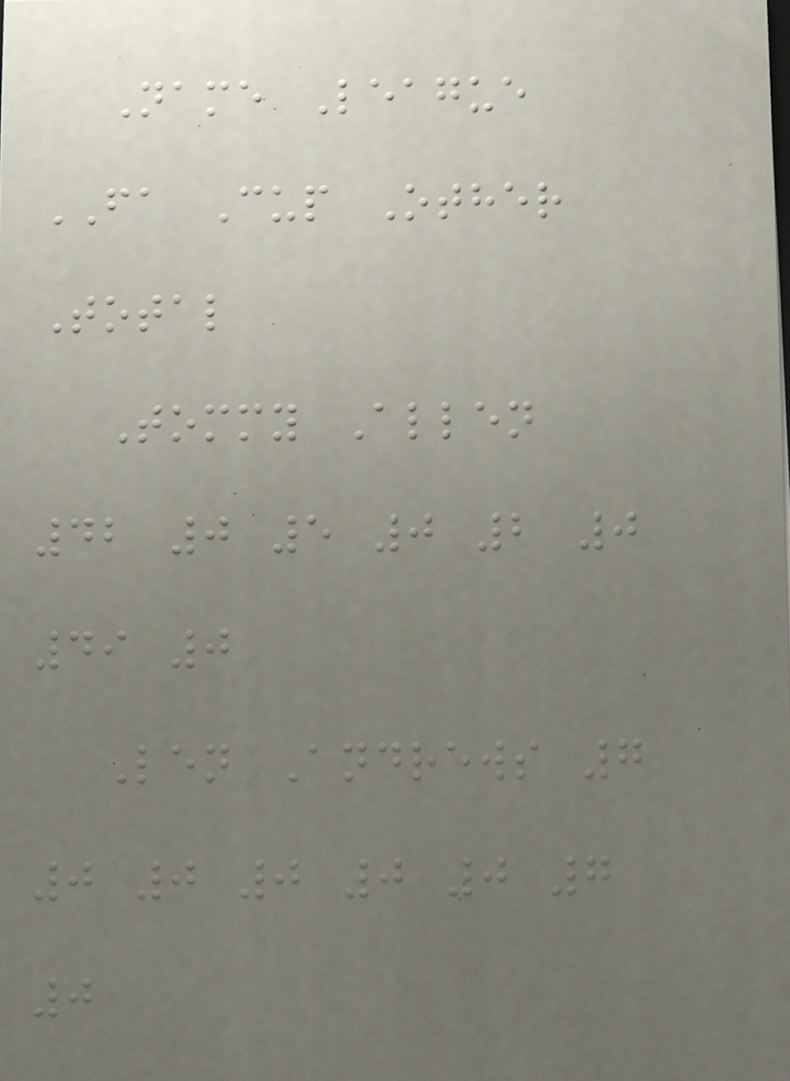Name League
FA Cup Other
Total
Tommy Allen
42 0 5 0 2 0
49 0
Len Andrews 7
0 0 0 0 0 7
0
